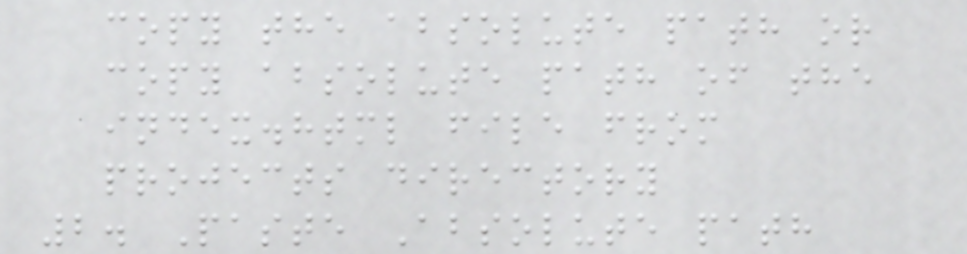copy the absolute path or
copy absolute path of the
index.html file from
projects directory
2. Paste Absolute path
